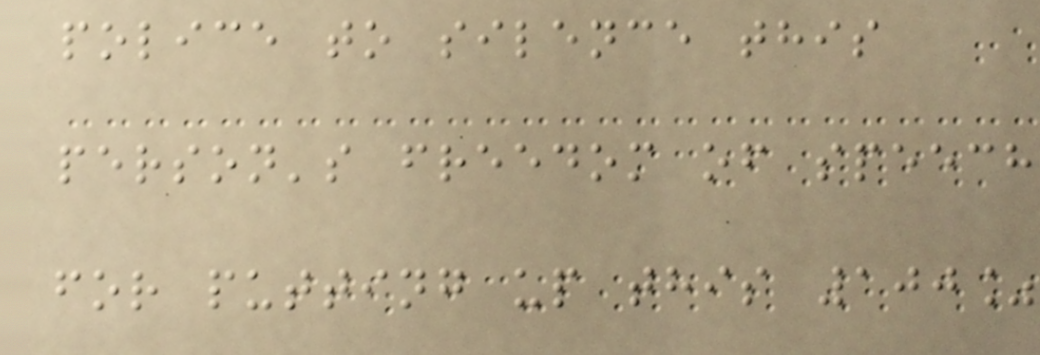police to silence this
person's freedom of speech
for putting up this 100%
